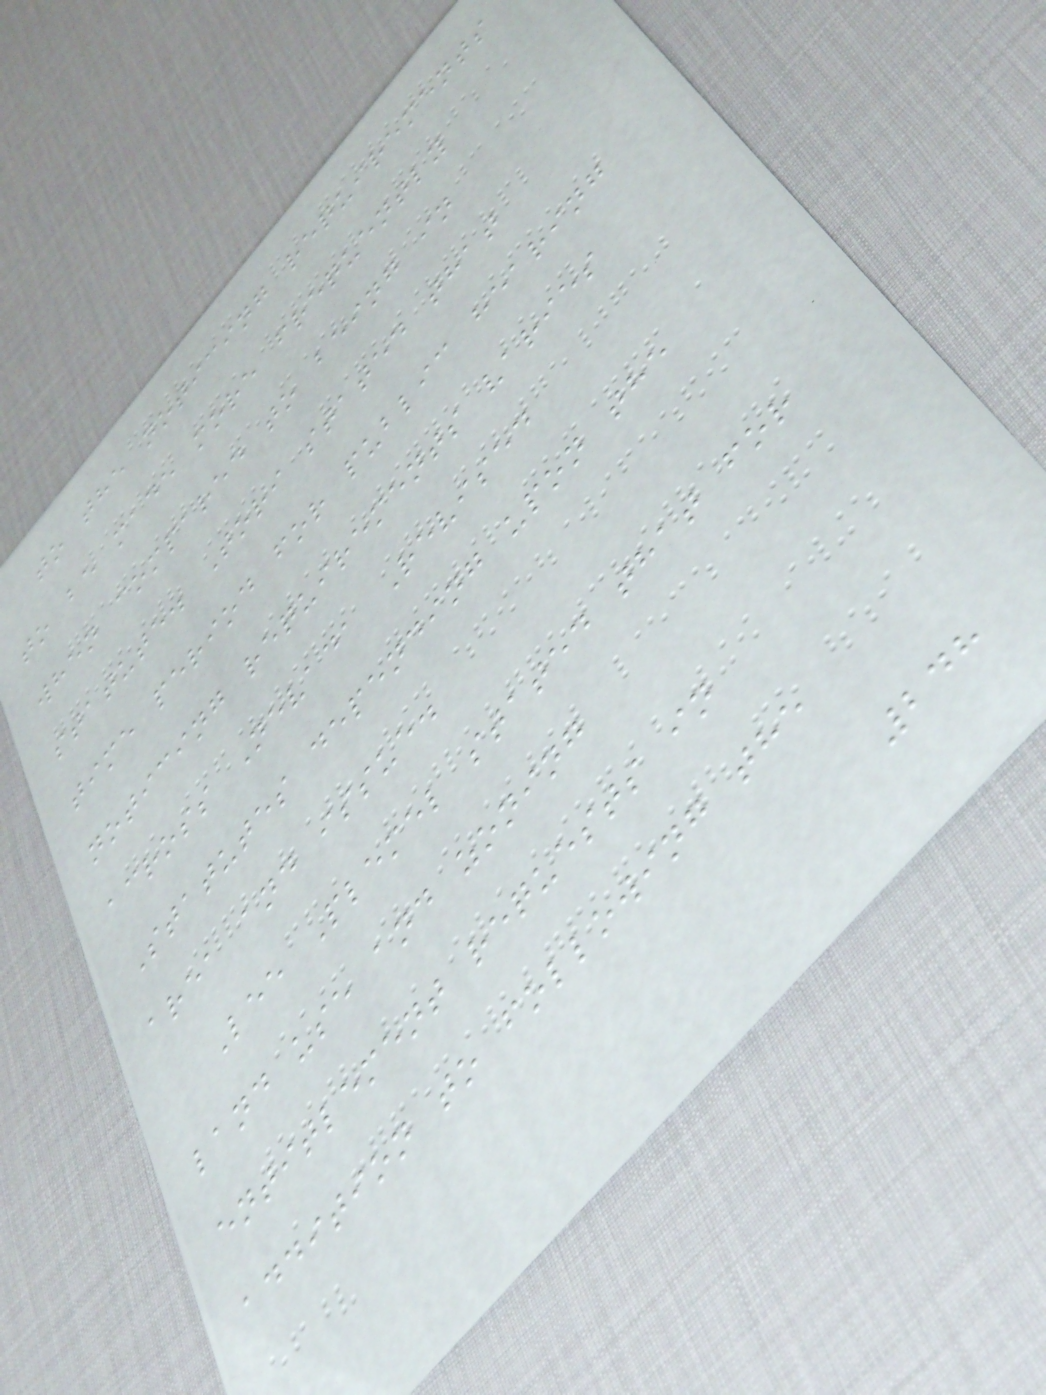to the noticing requirements
to be made more frequently
when compared to being in
statute. Tori stated that
time period for public hearing
noticing requirements varies
across Nevada Revised
Statutes depending upon the
area and issue.
Lee Plemel stated that for
land use and zoning
entitlement requests in
addition to following the
248
